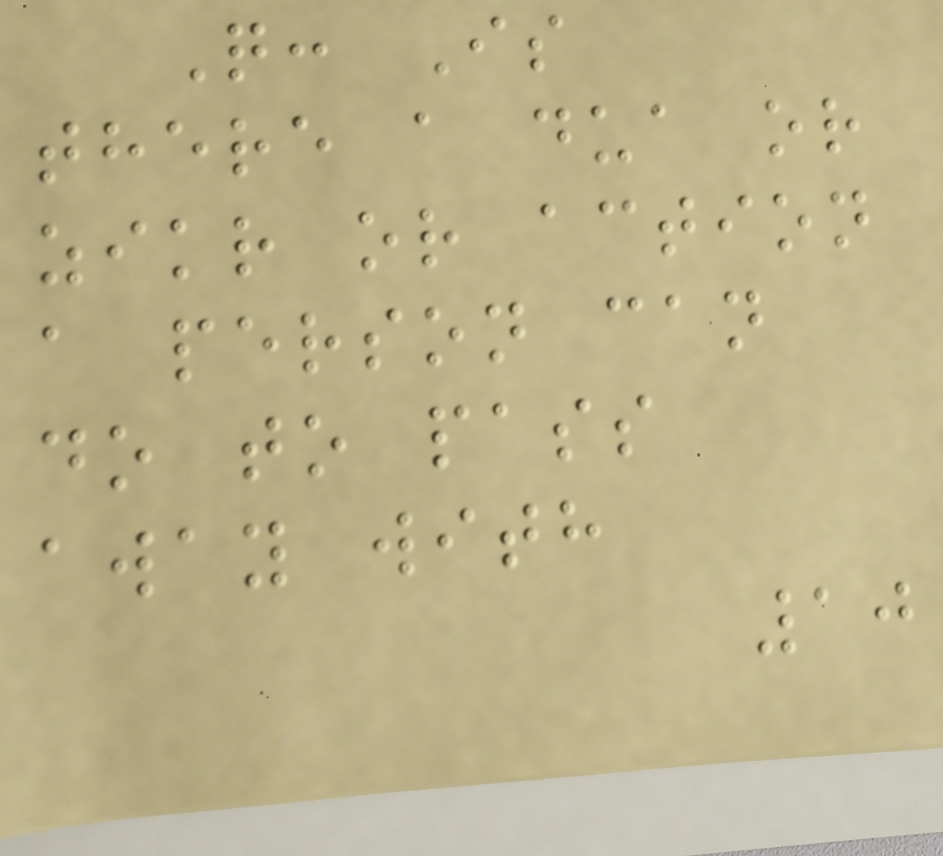Q: Is
there a dua or
zikr or action
a person can
do to pass
away with
10
